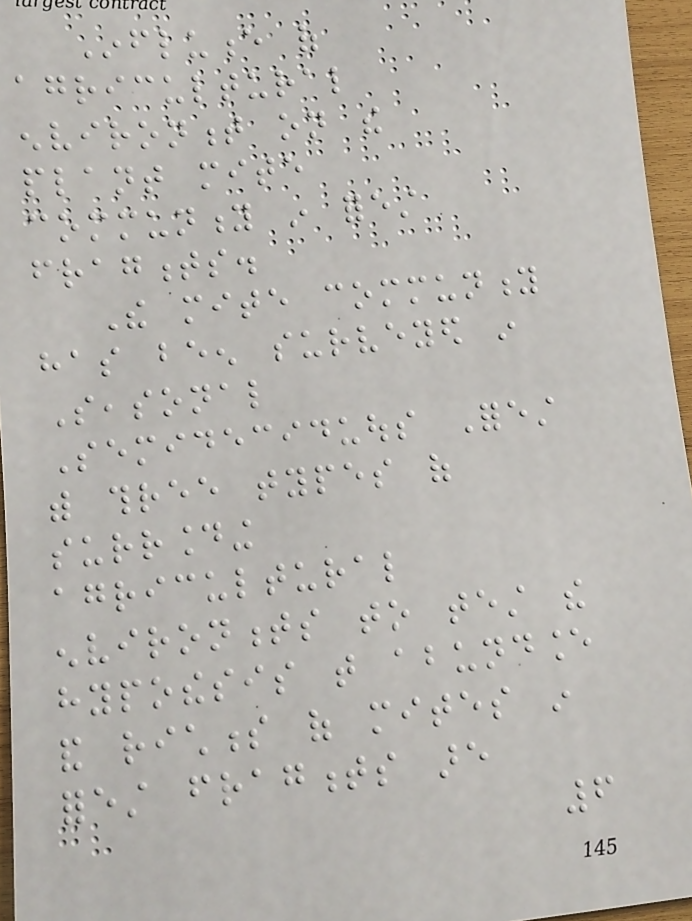Influence of
agricultural
environment on the
plant mite
community in forest
fragments.
The mite community
has been surveyed in
Seasonal
Semideciduous Forest
with three types of
surrounding
agricultural
environments to test the
hypothesis that abundance
and richness of mites in
forest fragments are
6
